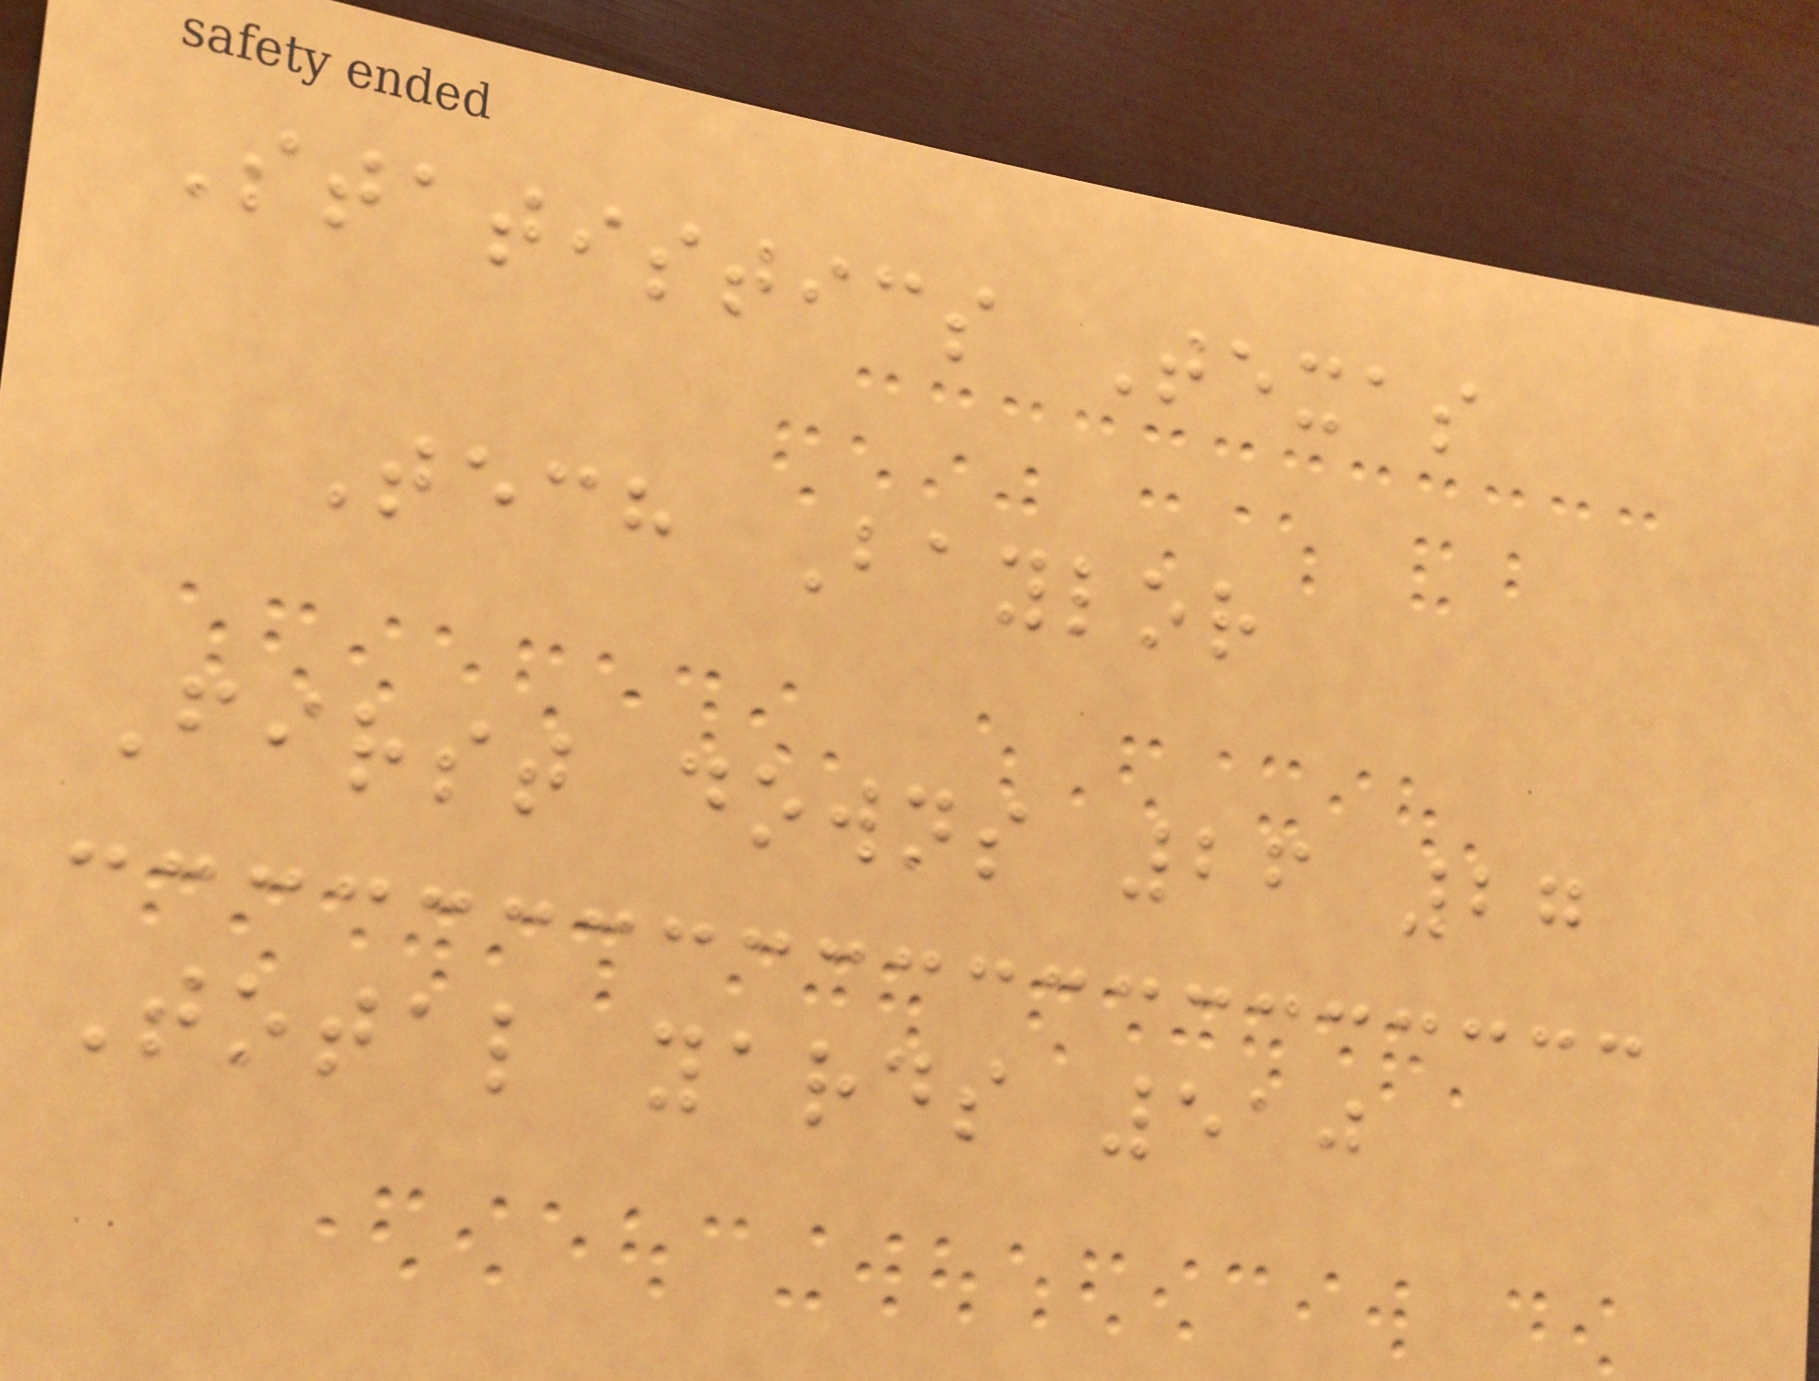Statistics Texas
Tech Baylor
First downs 26 27
Total yards 510
